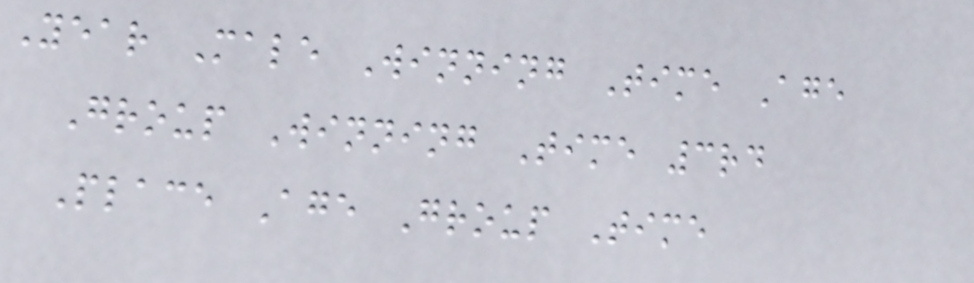Year Male Winning Time Age
Group Winning Time 3rd
Place Age Group Time
